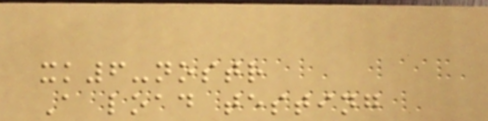xk6-nostr
A load testing
